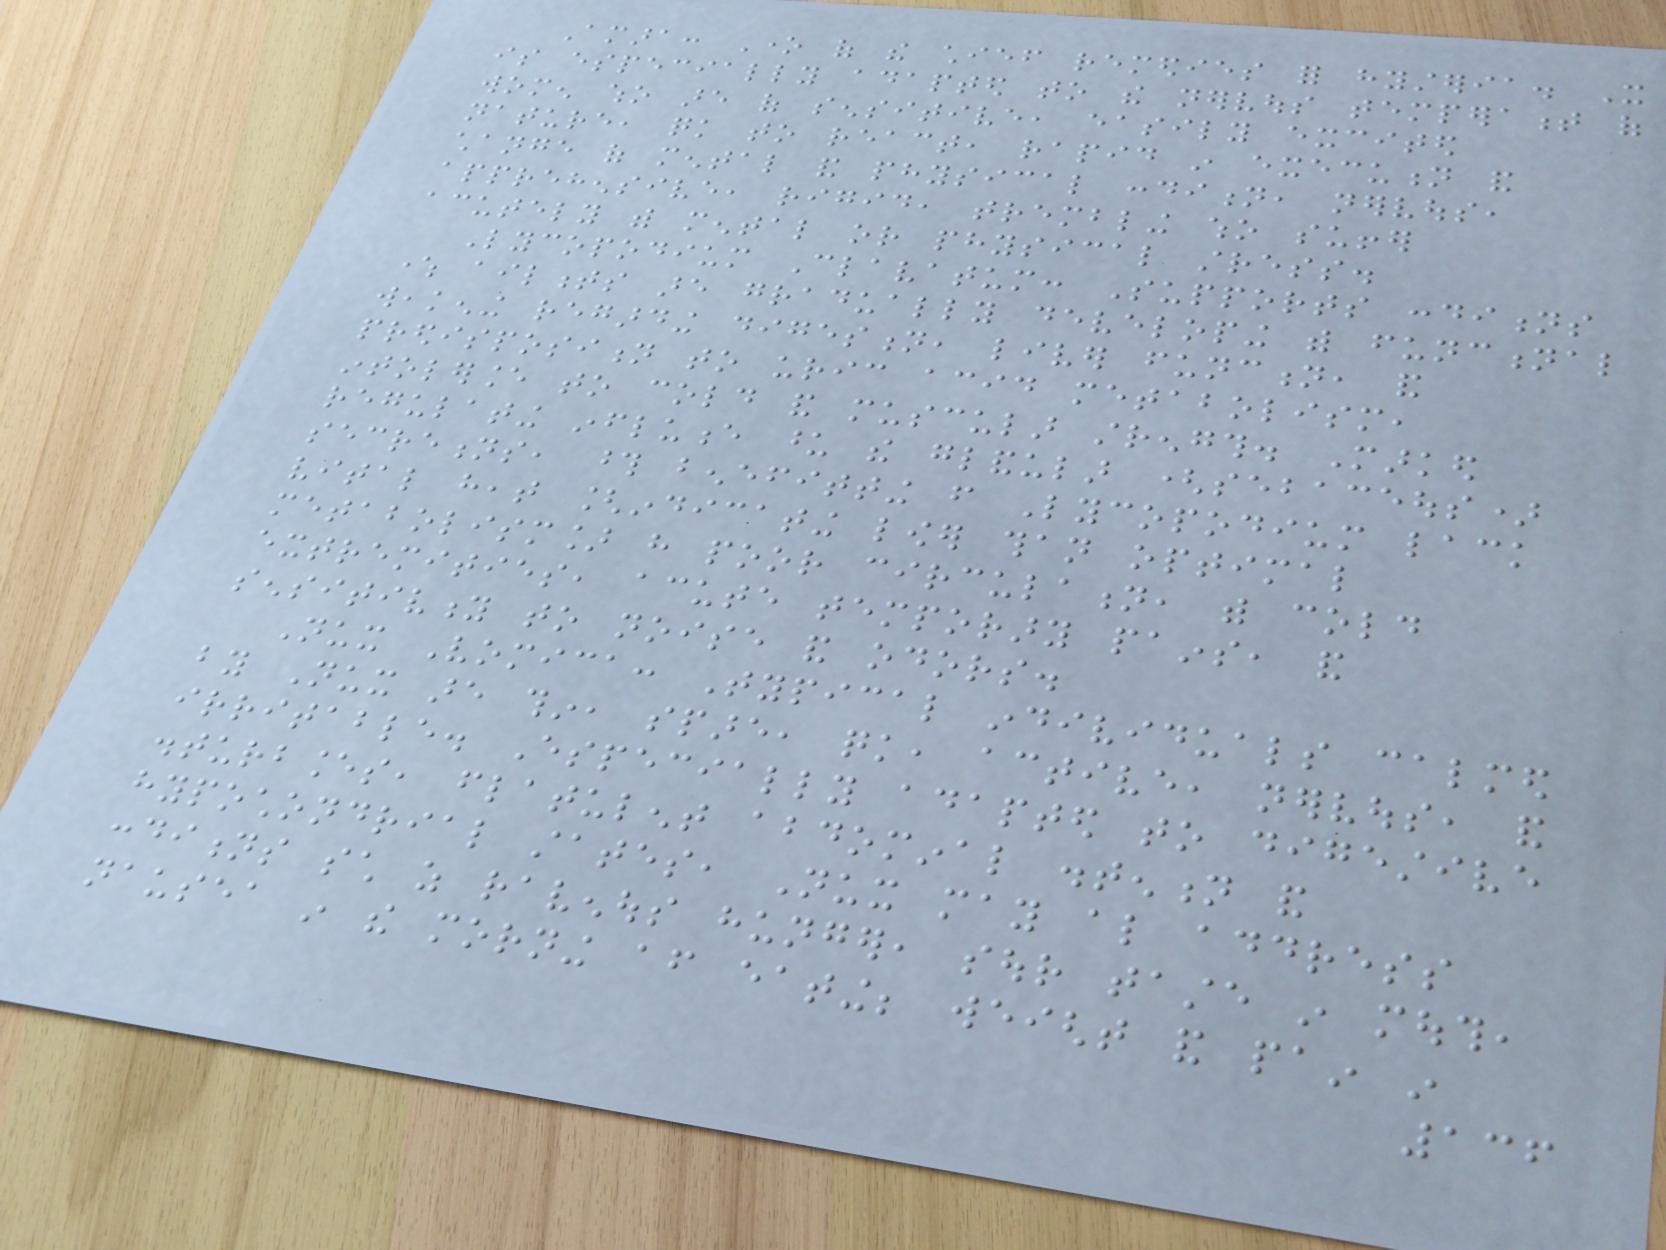Amara: One of the chief remedies for hysteria. It
is especially adapted to the nervous temperament of
women who are of sensitive, easily excited
nature, quick to react, rapid in execution and
change of mental and physical condition, nervous,
apprehensive, rigid, trembling who suffer
acutely with mental or physical stress.
Lycopodium Clavatum: Supports conditions
where ailments are gradually developing with functional
weakening regarding digestion, liver function, and
predisposition to uric acid metabolism,
intolerance to cold and muscular strength. Marked
regulating influence upon the glandular (sebaceous)
secretions, those benefitting from Lycopodium lack
vital heat [indicating lower than optimal
metabolism] have poor circulation, with cold
extremities, acute temporary pains, and
sensitivity to noise and odors.
Nux Vomica: Typical individuals calmed
by Nux are thin, spare, quick, active, nervous, and
irritable. Especially adapted to digestive
disturbances, flatulent abdominal distention and
hypochondrial states, Nux may also address
conditions such as ravenous hunger, sour taste in mouth,
nausea in the morning after eating; weight and pain in
136
